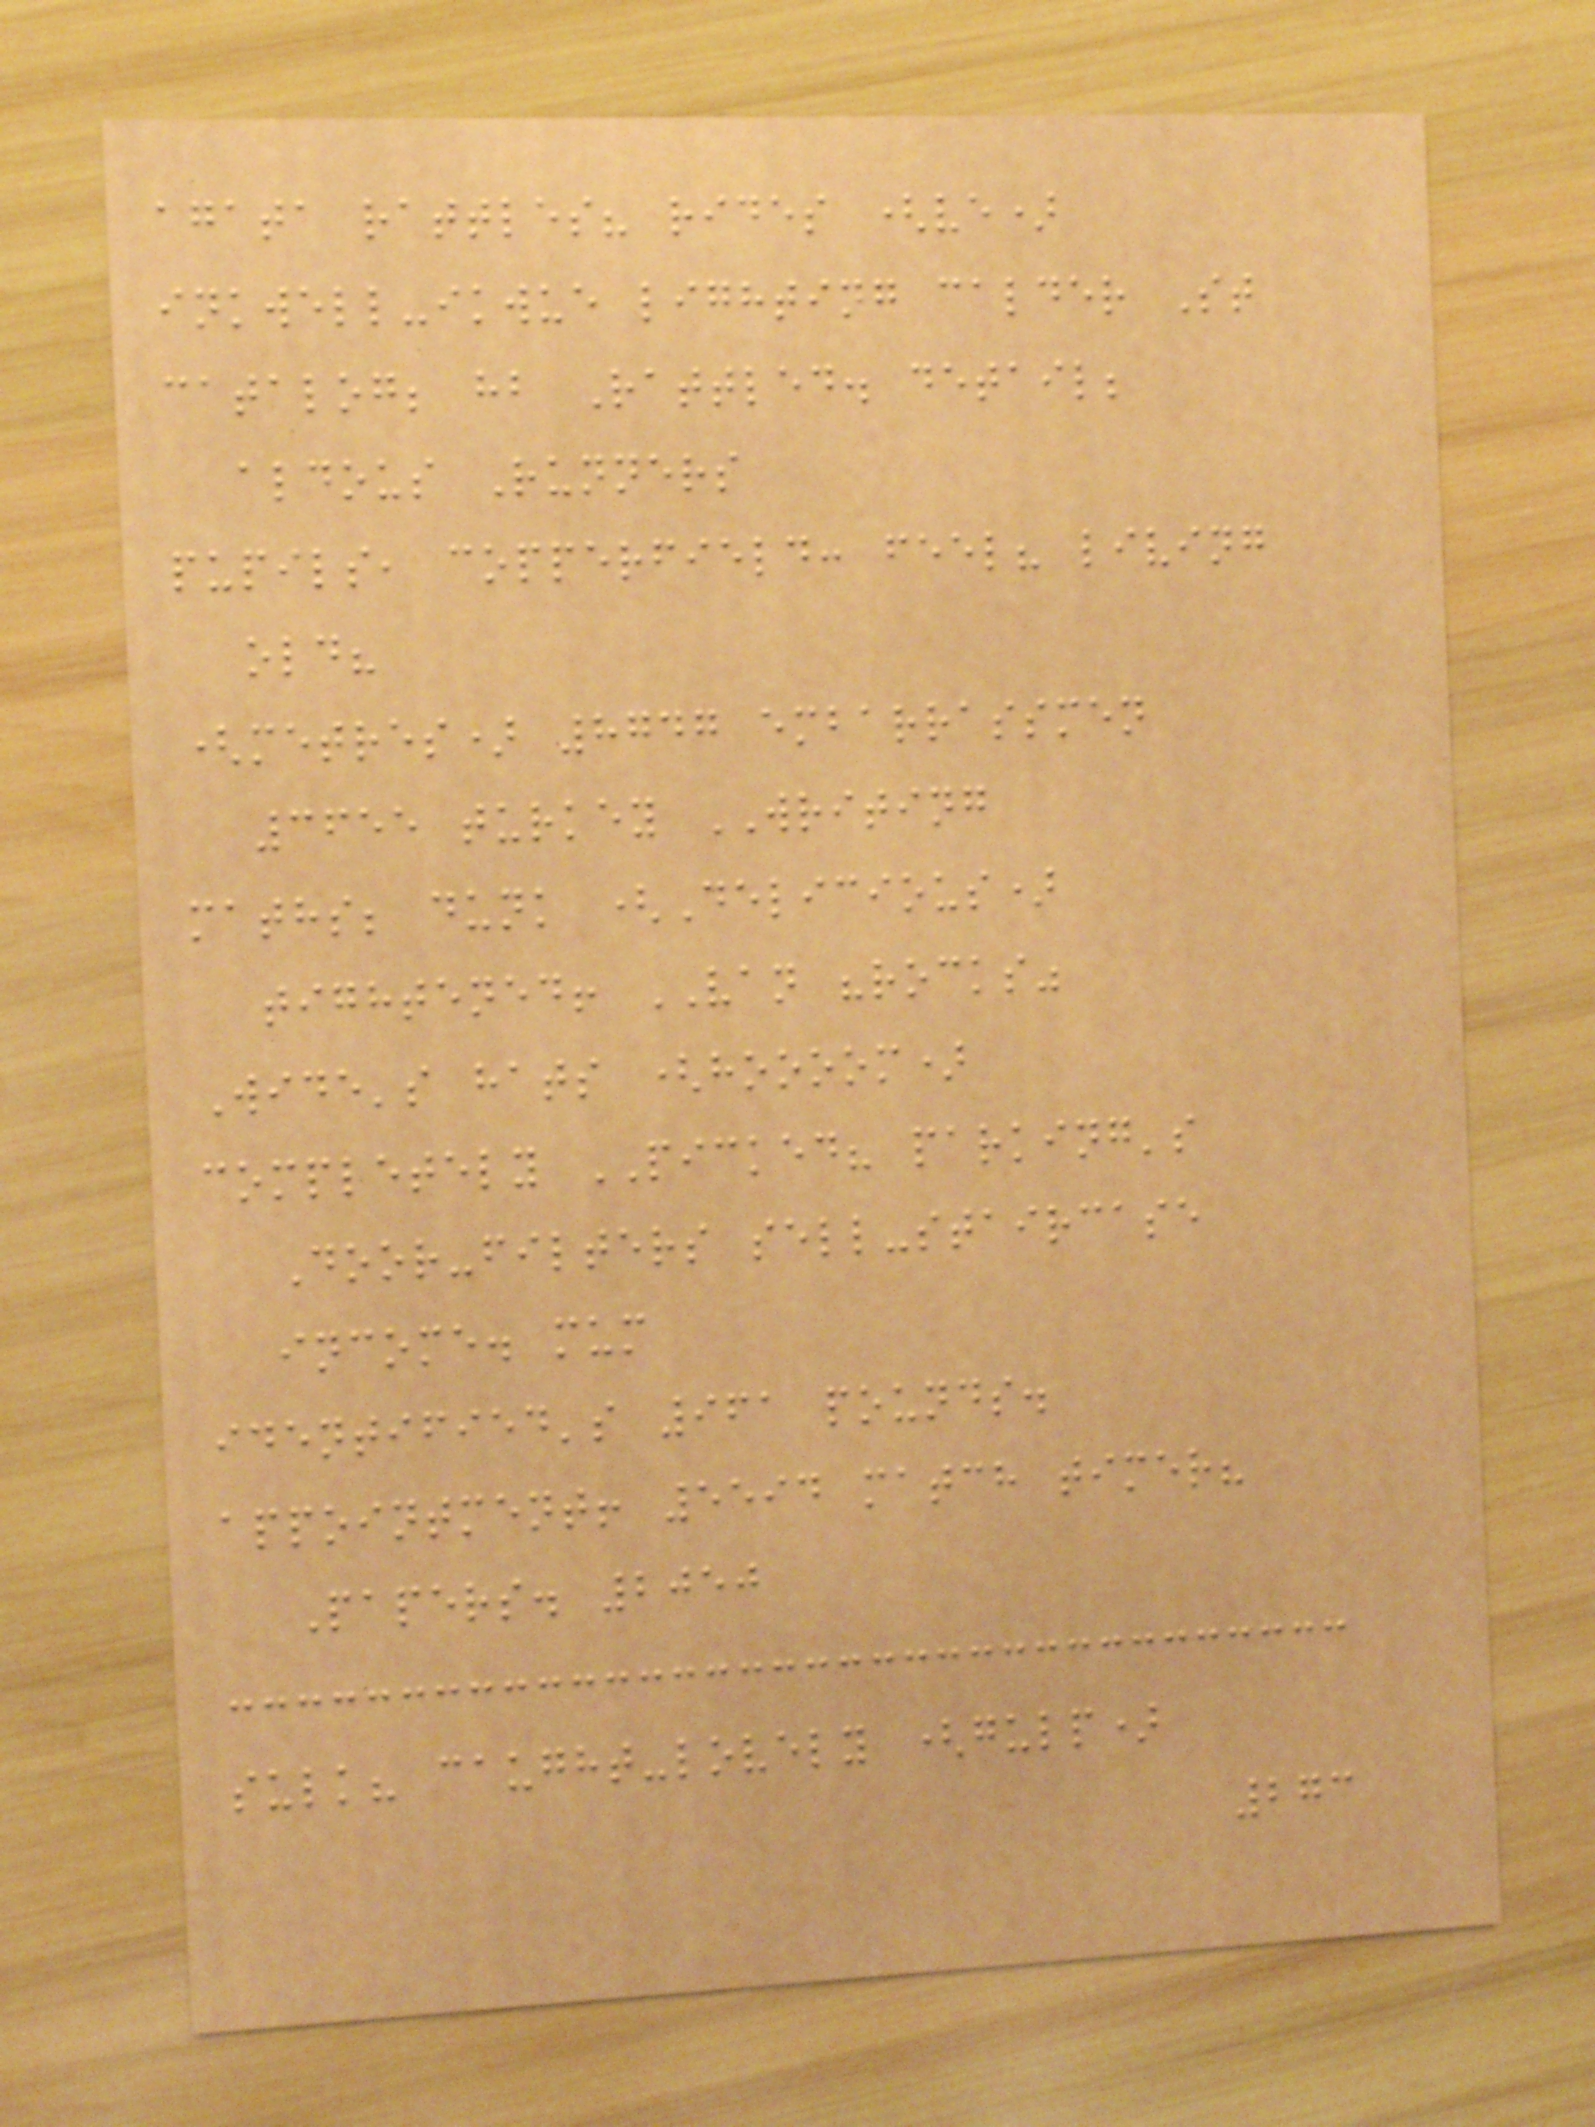agata rattles? rides (ve)
inkwell-ikwue lighting calder St
catalog; hb Rattled. detail;
aldous Runners
pupils, copperfield: feel? living
old?
(metres) 8747 embarrassmen
3655 turkey WRITING
maths; dunk (Delicious)
tightened! VAN "rocks"
Wide's hats (hoooom)
completely PICKED? parking's
Door-filters sell-staircase
income. mum
identified's 961 pounds.
appointment! 5594 match timer?
Papers. 2050
sulk? caught-lovely (gulp)
273
